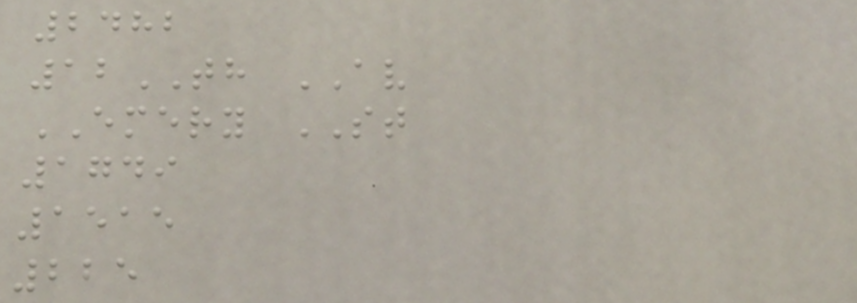2482
12TH AV
EMERY ST
1749
1515
225
